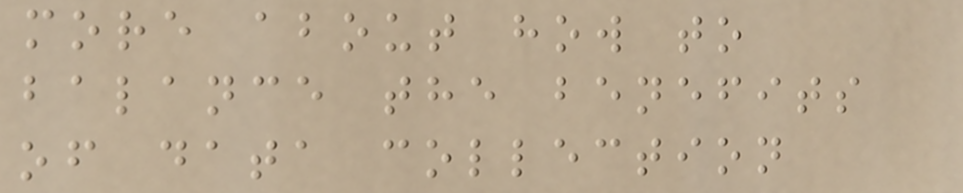more about how to
balance the benefits
of data collection
